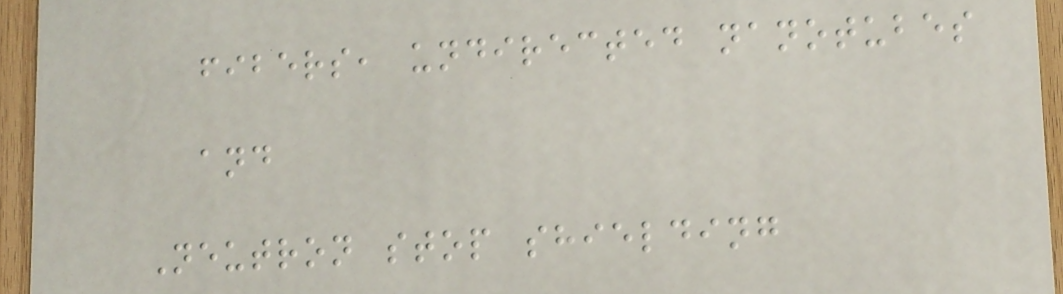fibers, undirected nanotubes
and
Neutron stop shielding
